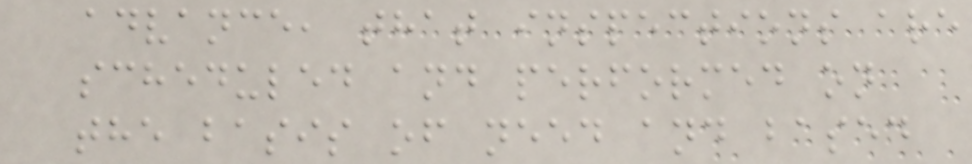advance, that inspections are
scheduled and performed on
the basis of need and based
